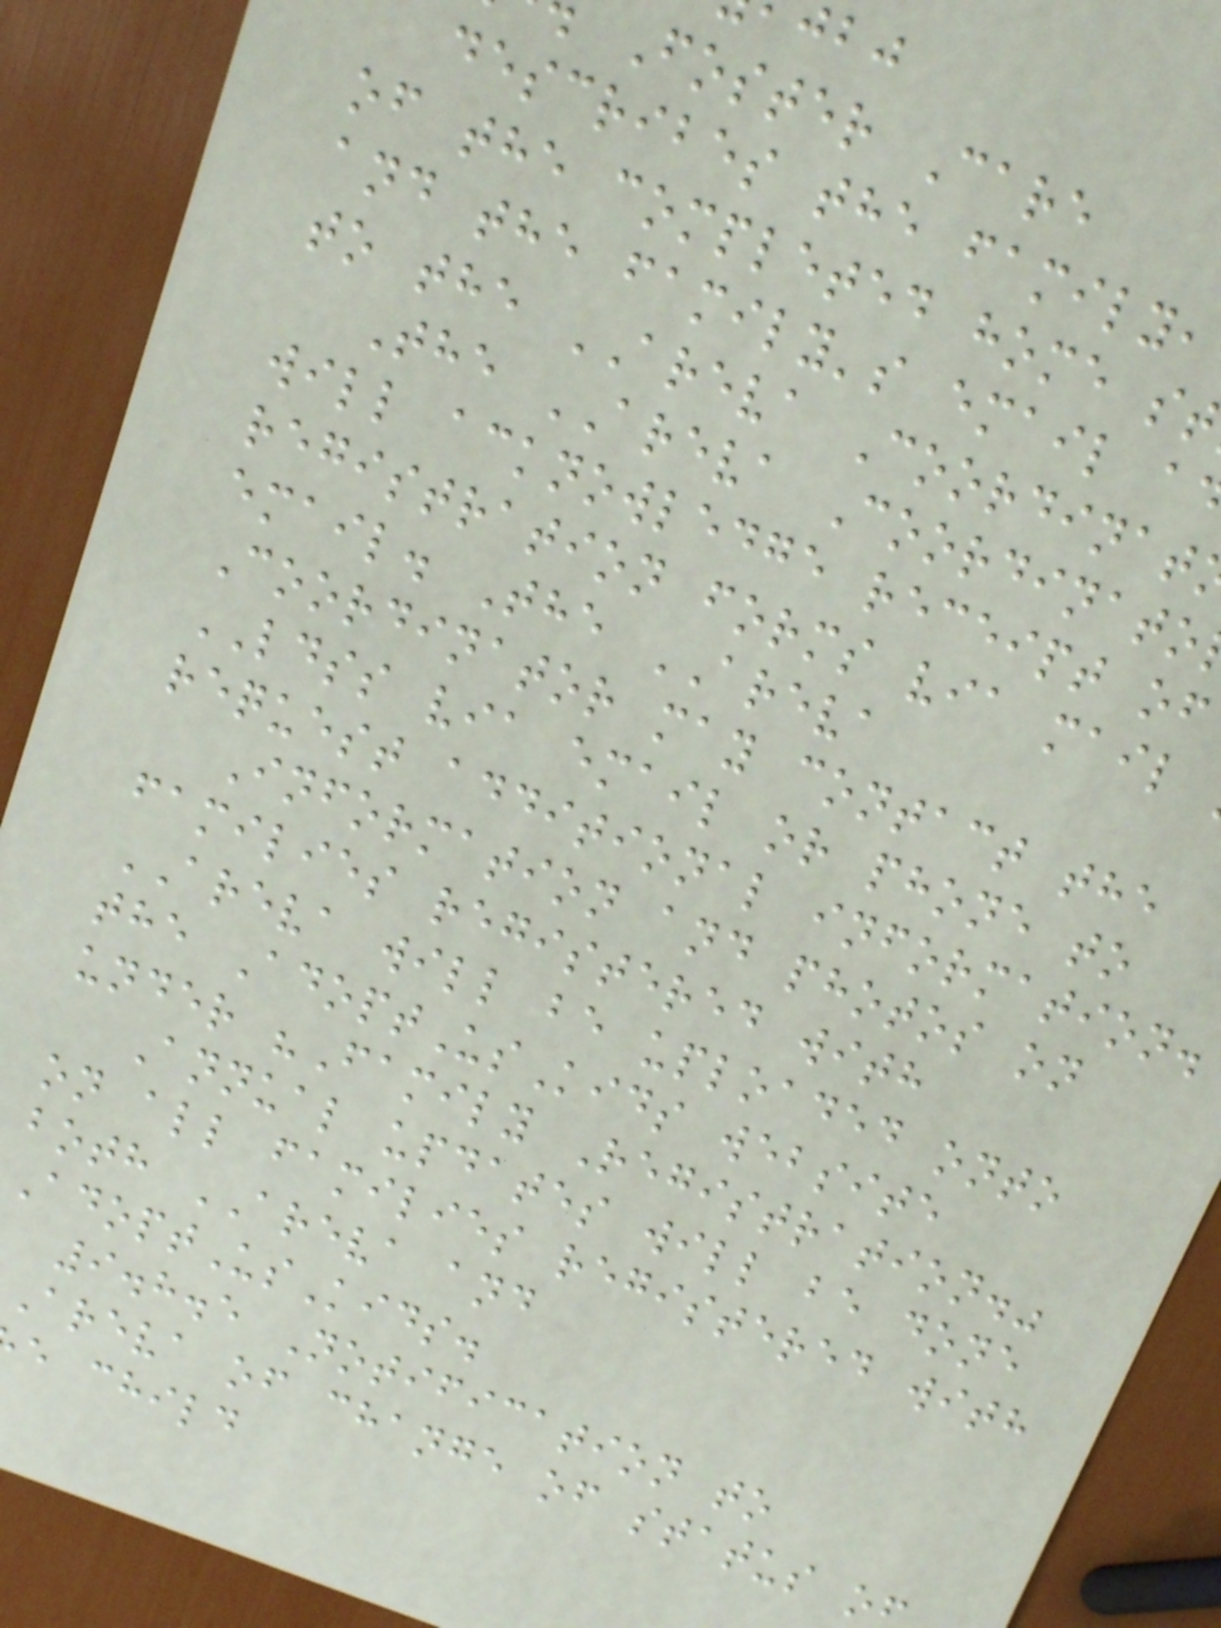Foster Care
describes the family,
of the completed home st
and the family's email a
to the AREVA Coordinat
The AREVA Coordinato
will acknowledge receipt of
registration forms via mail
email. The AREVA
Coordinator may contact the
LDSS via email or phone to
request additional information.
Information and photos on
families registered with
AREVA will be uploaded onto
the AdoptUsKids website
under "Family Registration."
Annual updates will be done
on all families registered with
both AREVA and
AdoptUsKids.
9.8.5 Notification to
areva of change of status o
e child
